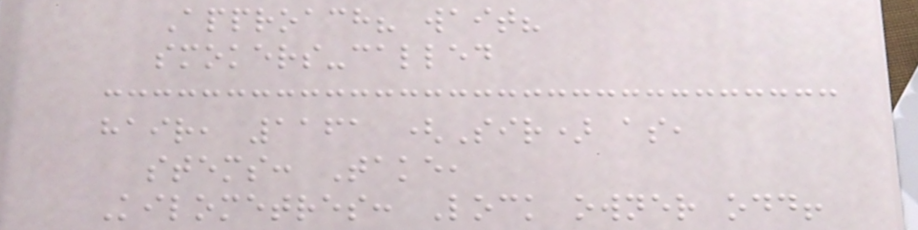Approach? wait?
smokers-called
hair, 1161 (Sir) as,
stems: Take,
Kilometres: Lock owner odd!
